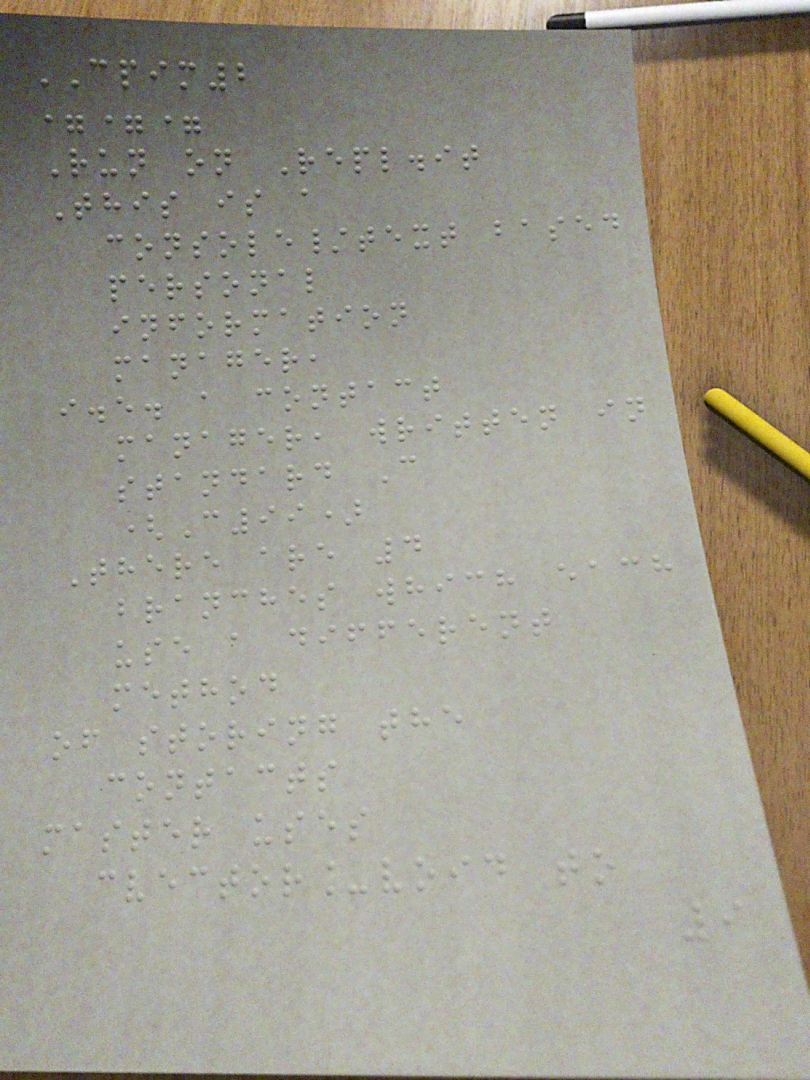CPIM2
===
Run on Repl.it
This is a
console/text based
personal
information
manager,
i.e. a contact
manager, written in
standard C
(C99)
There are 4
branches which each
use a different
method
of storing the
contacts
master uses
cvector_void to
9
